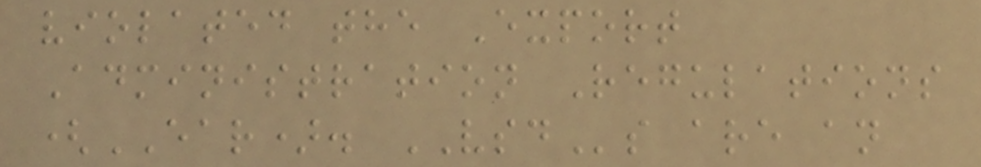violated the Export
Administration Regulations
(EAR). VSDs are an
